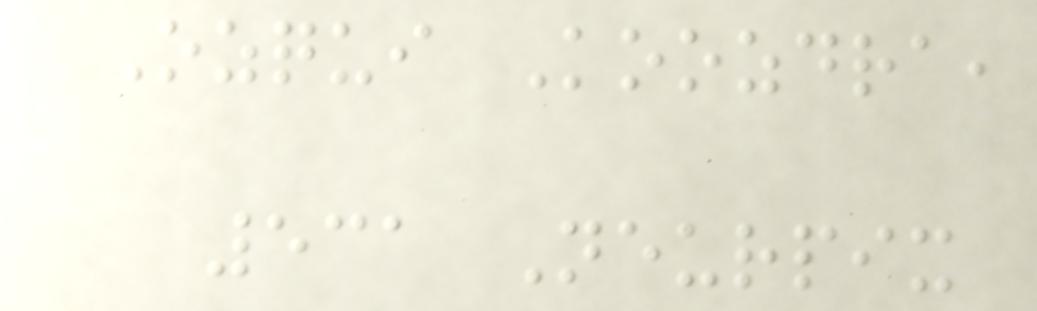Ozqui Koozdra,
531 Neurpix
